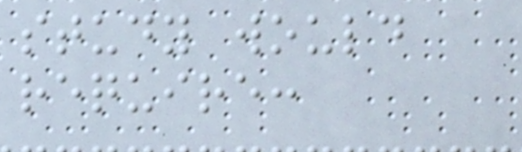study would
require:
